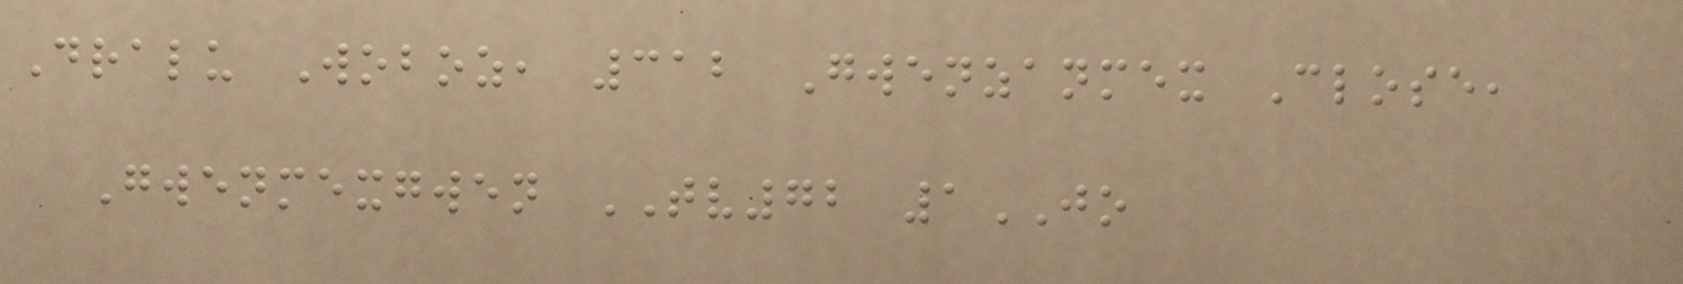Dralu Woboz, 312 Gwenzanmex Close,
Gwenmexgwen TV72 1JO
